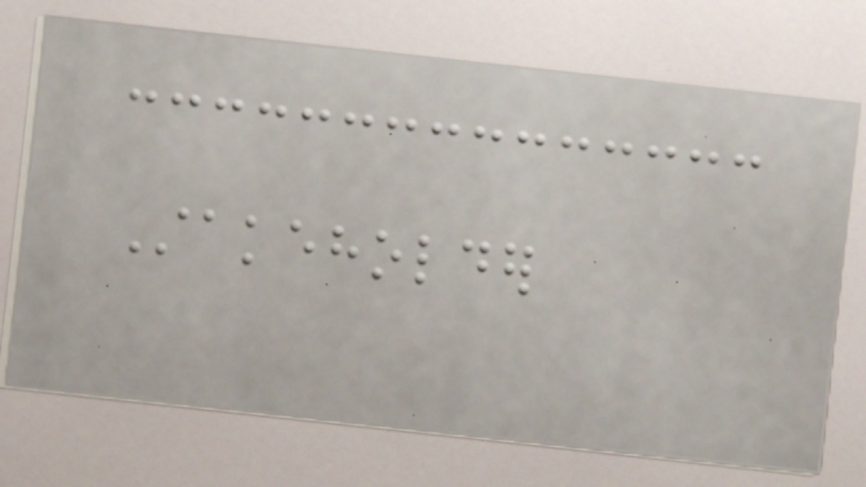Stakeholder
